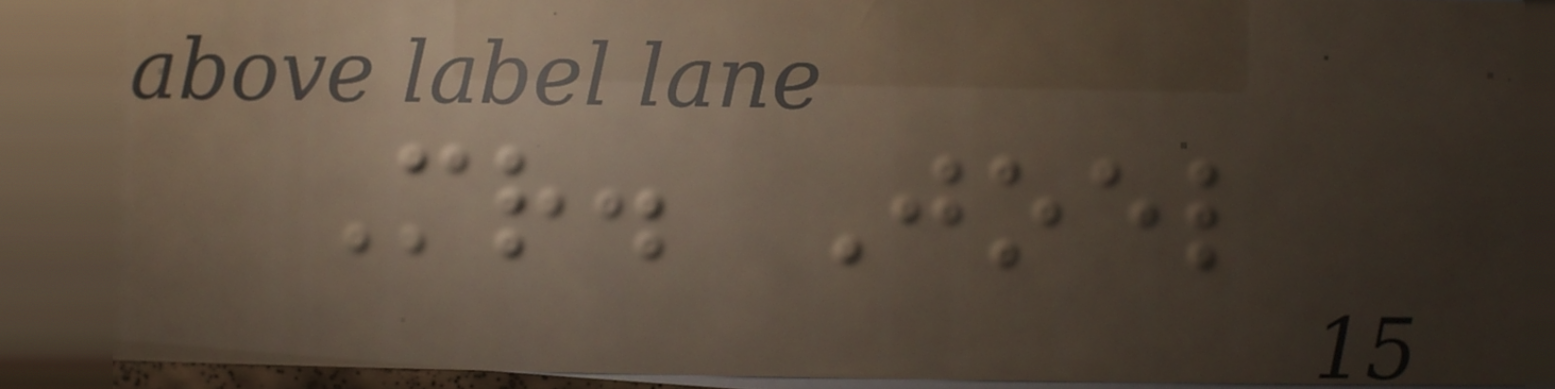Mr. Joel
